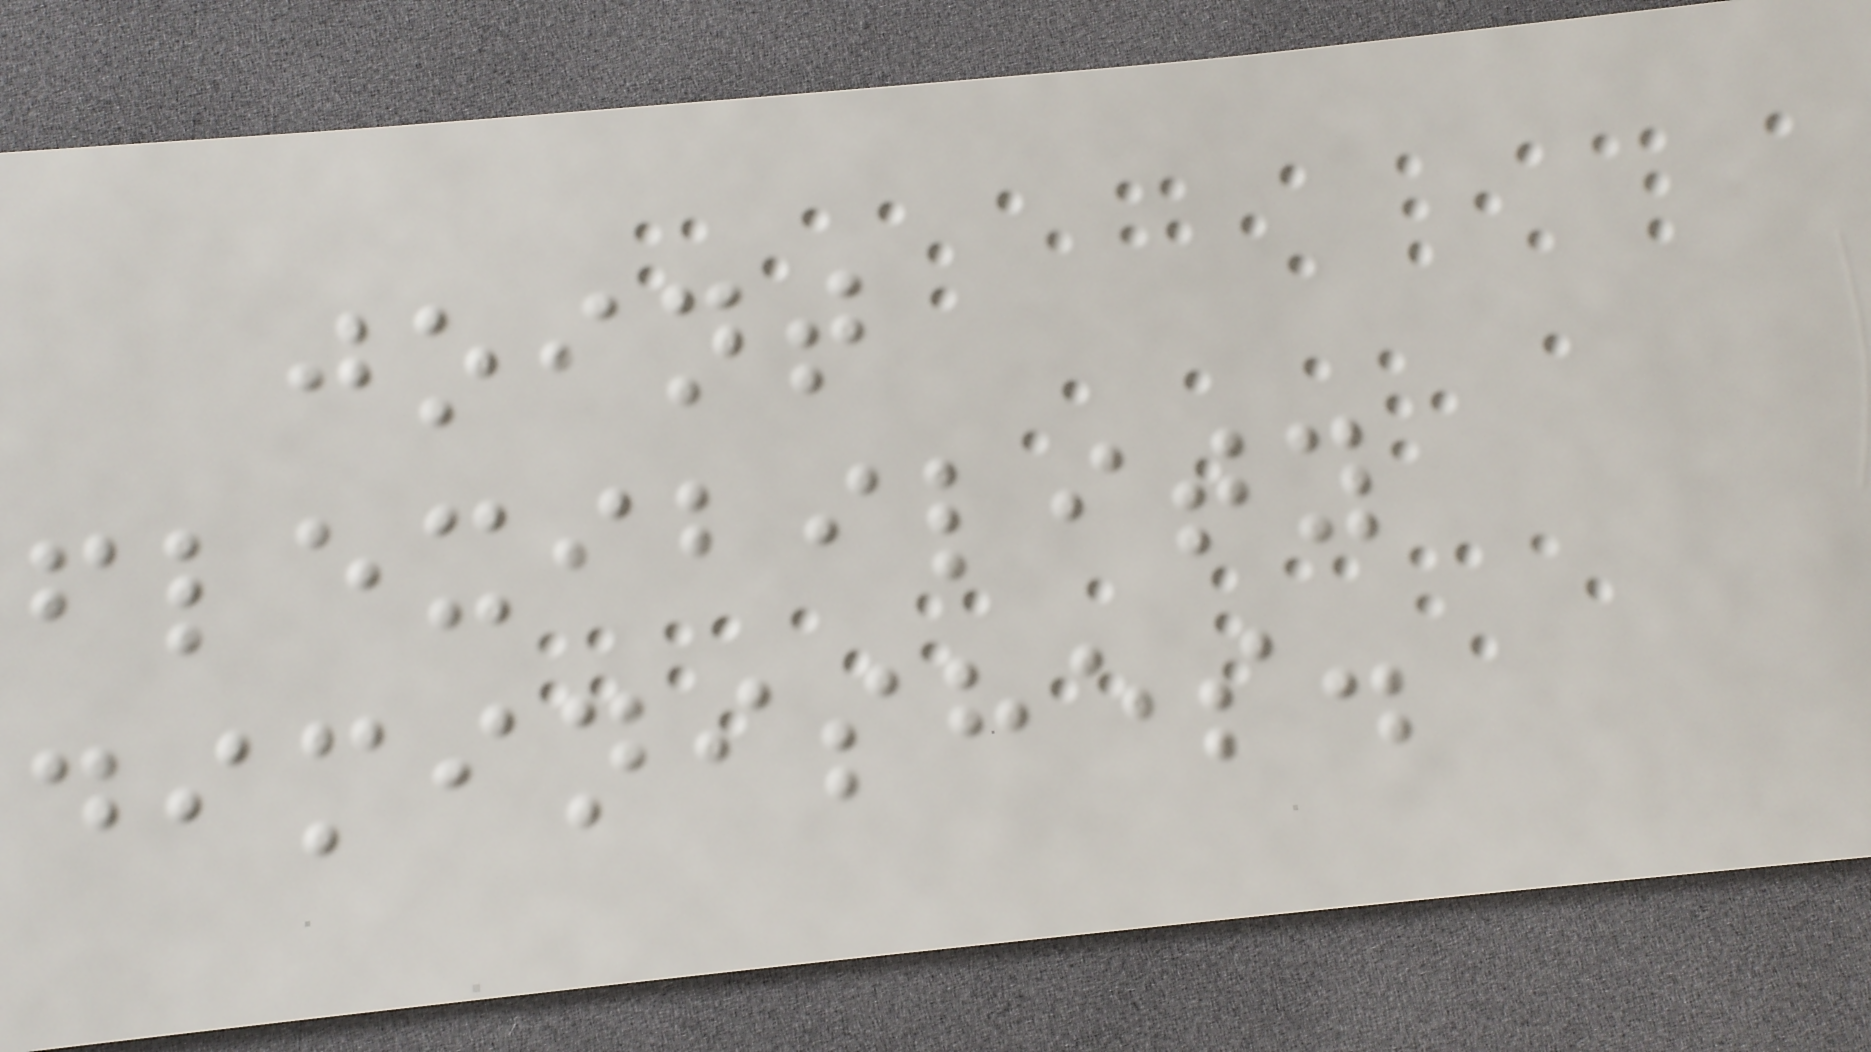joint
flexibility
diminishes.
